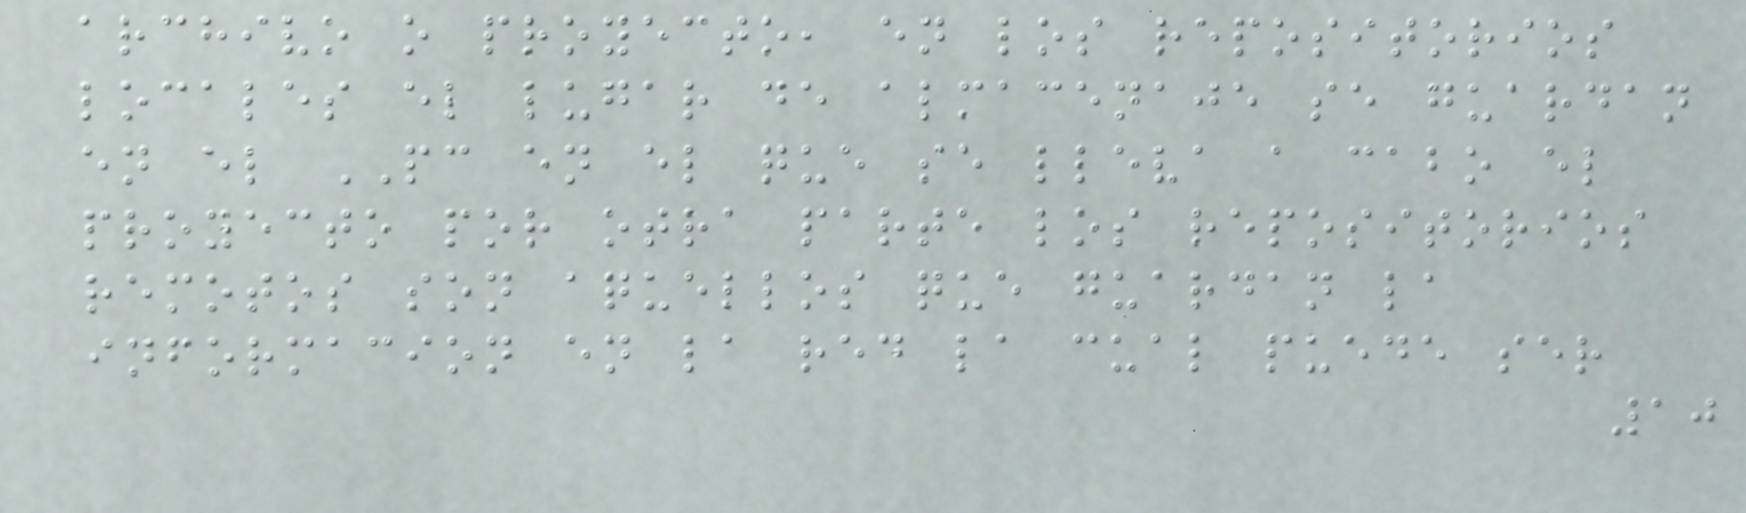archivo o proyecto, en los repositorios
locales el lugar de almacenaje se guardan
en el PC en el que se lleva a cabo el
proyecto por otra parte los repositorios
remotos son aquellos que guardan la
informacion en la red la cual puede ser
10
